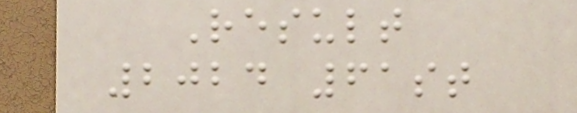Result
2024 61st
